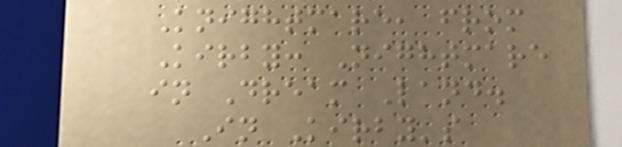Knightmare, from
Kirby: Nightmare
in Dream Land.
In Kirby's
